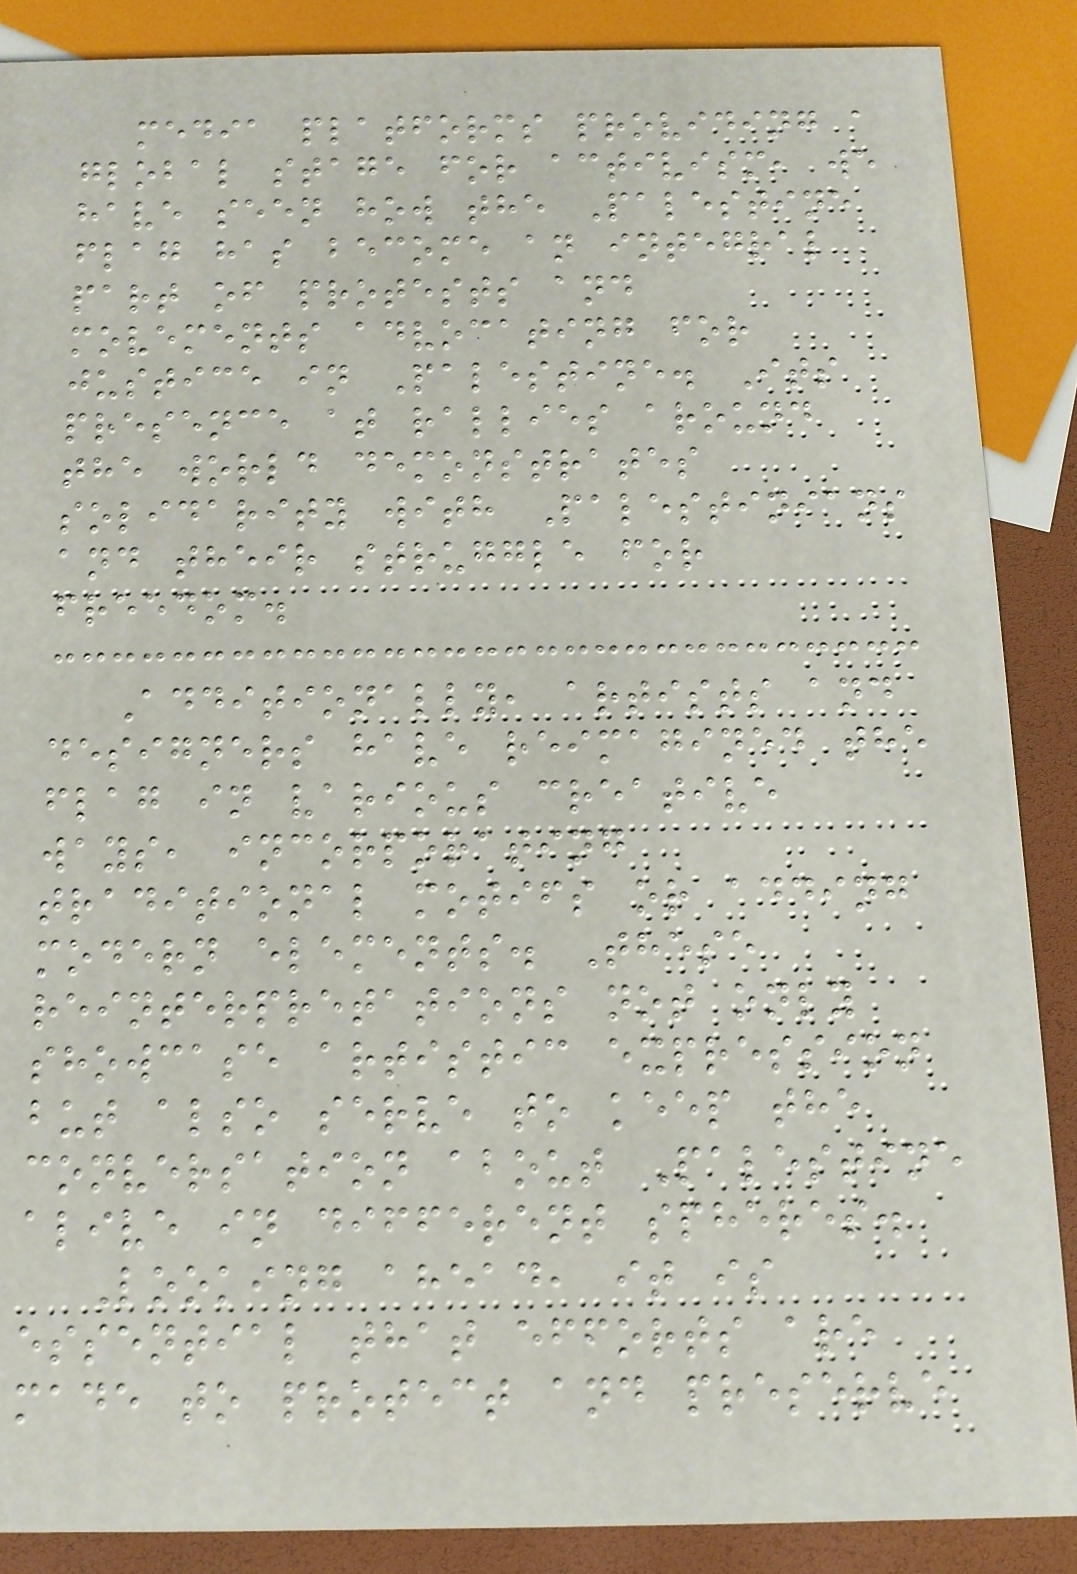media platforms providing a
global stage for activism, we
have seen how the Palestine
flag has become an integral
part of protests and
movements advocating for
justice in Palestine. Its
presence at rallies around
the world demonstrates
solidarity with Palestinians
and their struggle for
freedom.
Additionally, artists and
designers have reimagined the
flag in various creative
ways, incorporating
traditional motifs or adding
modern elements. These
reinterpretations not only
showcase artistic expression
but also serve to keep the
conversation about Palestine
alive in different spheres.
Looking ahead, it is
essential that efforts are
made to protect and preserve
